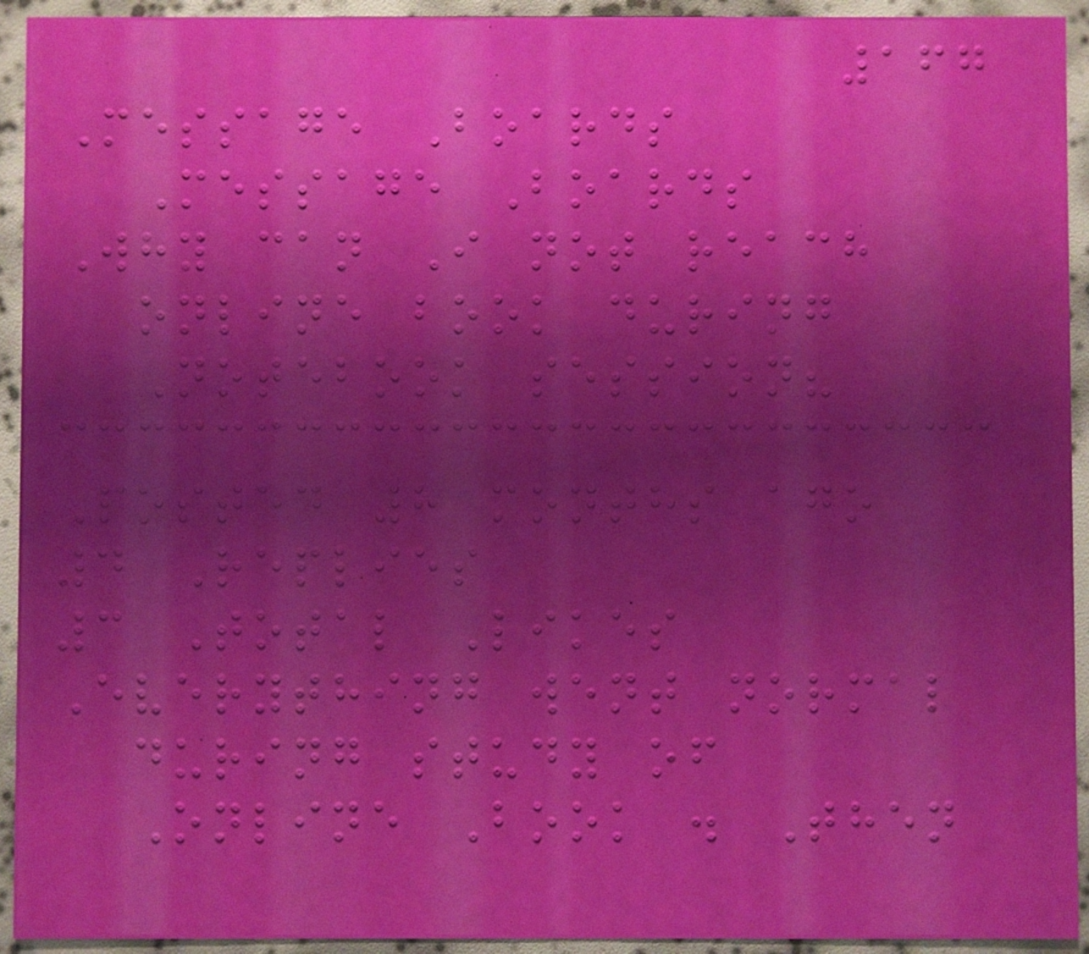167
Message Boards
Message Boards
Why can I not reach
online book during
Notebook session?
Posted 8 months ago
4 Replies
3 Total Likes
Everything went normal
during study of
Online Book . Then
